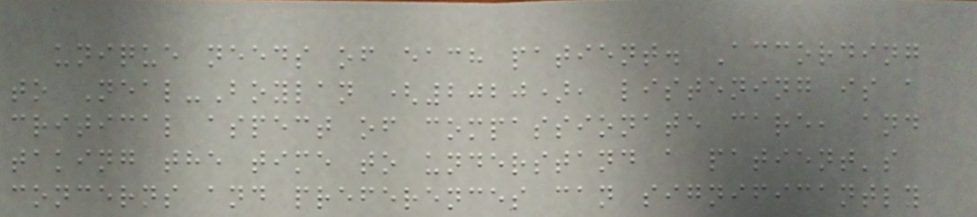unique needs of each patient. According
to Neal-Boylan (2020), listening is a
critical aspect of compassionate care, and
taking the time to understand a patient's
concerns and preferences can significantly
